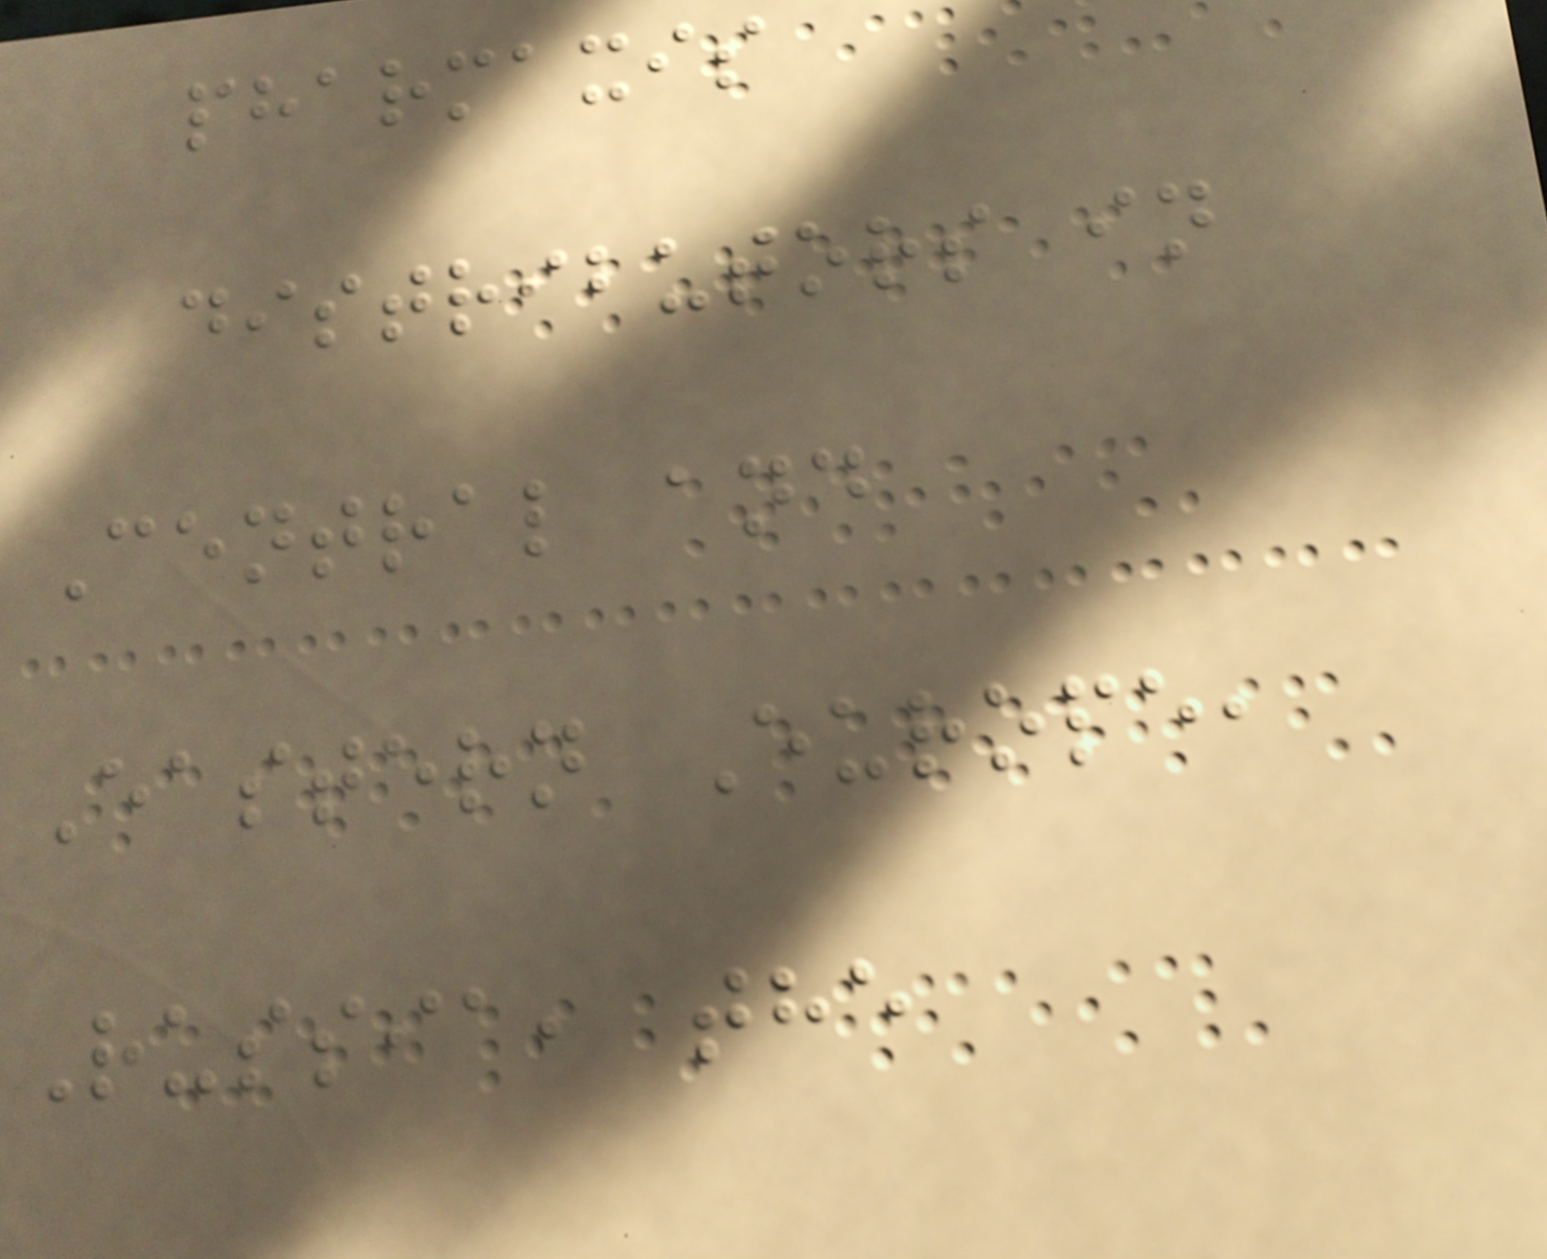pharmaxis
distributors in
Central and
Eastern Europe,
Russia, the
